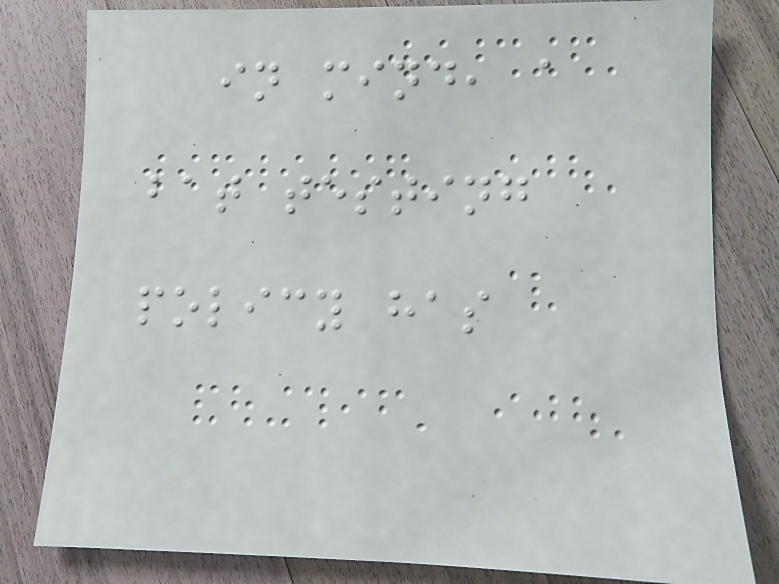in mind, a
bat testing
policy has
